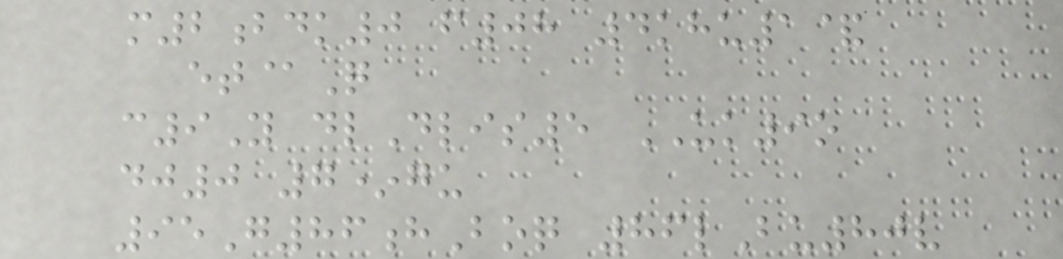m2bdk0 f08 4khu1&
et@Q
c9Y dlDlis5 UK9o
dj0 7*gu
95G86hBoq 86lBu80v
